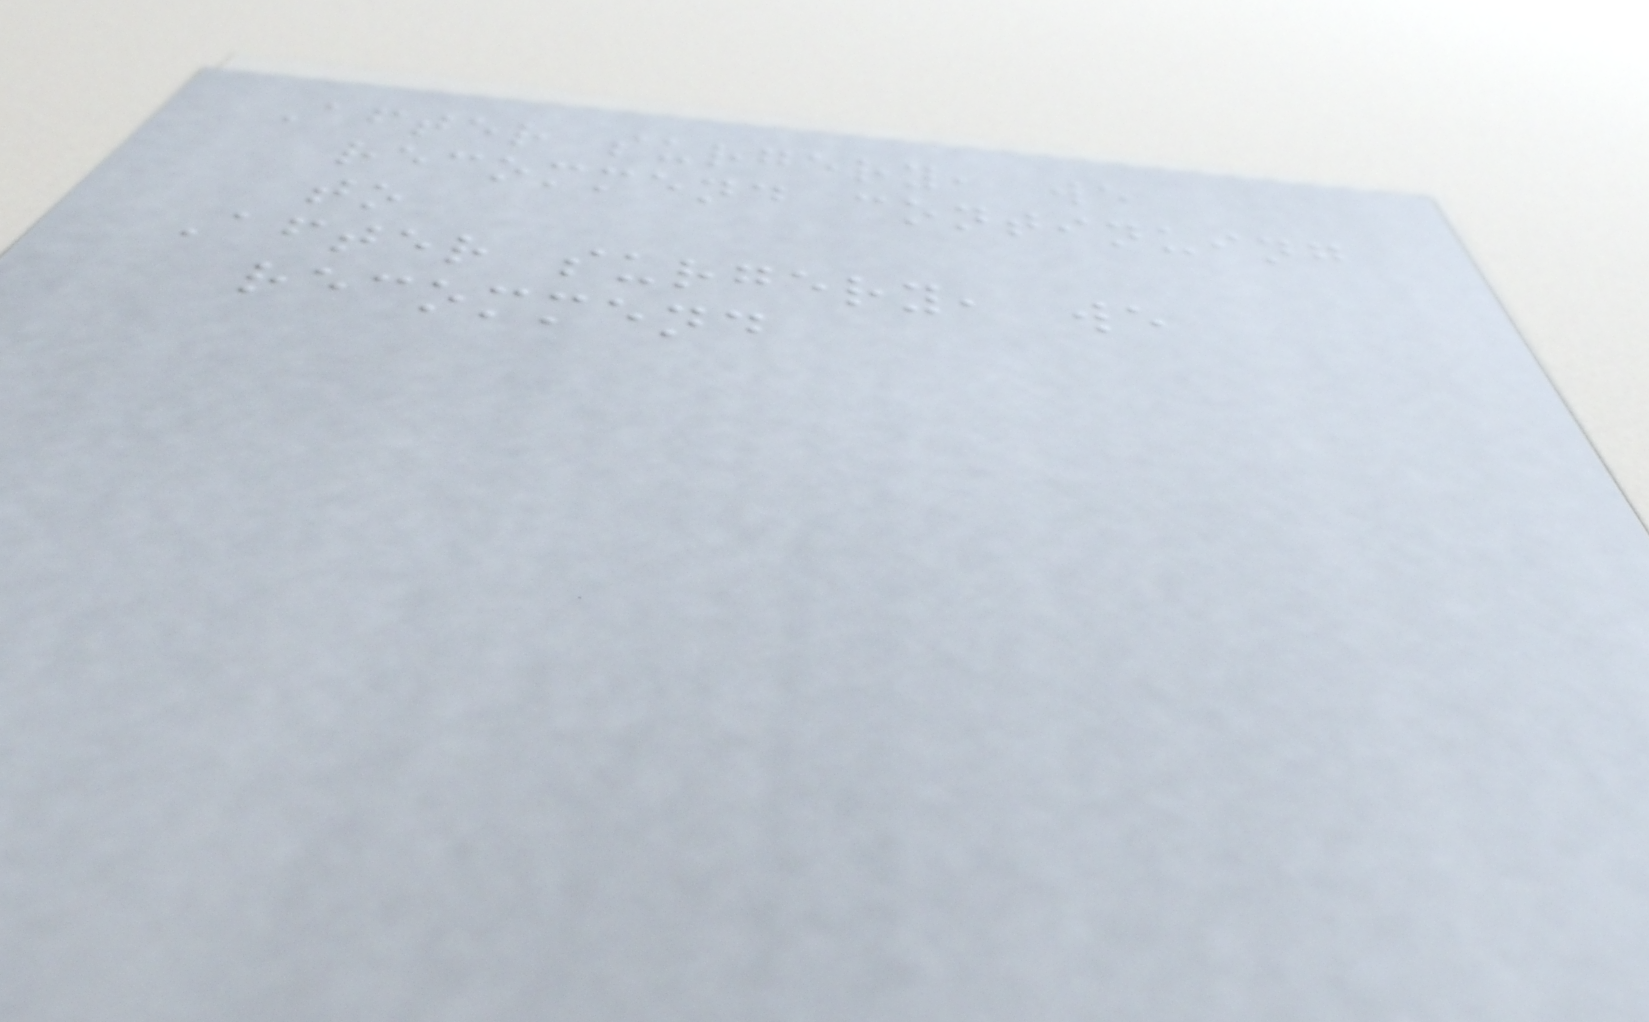After surgery, we
recommend continuing
to
After surgery, we
recommend
